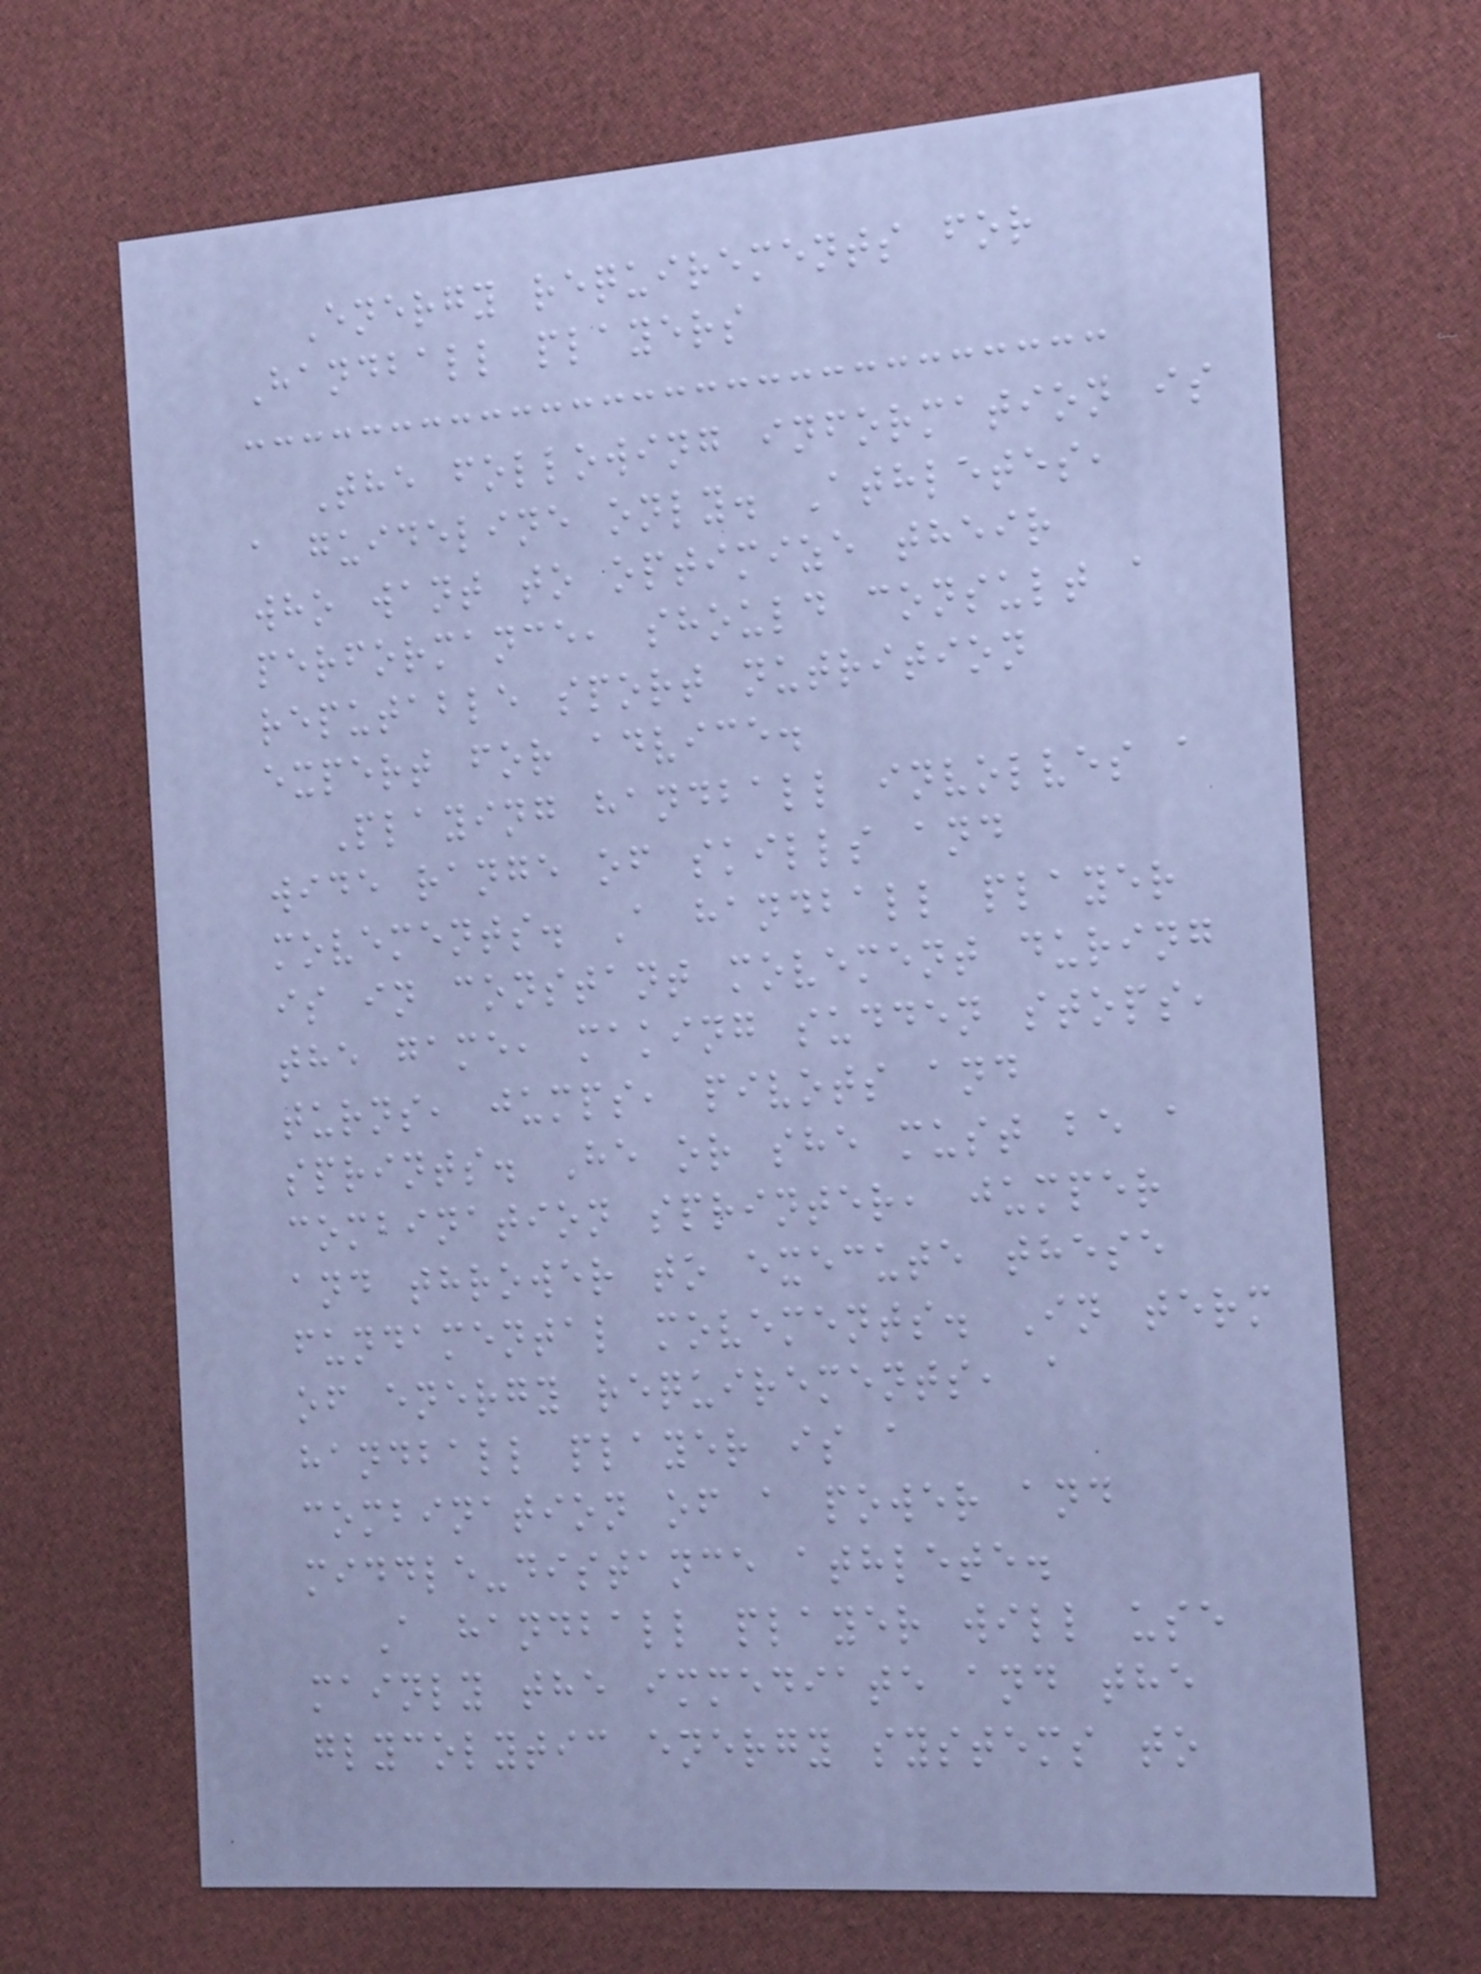Energy requirements for
Handball players
The following information is
a guideline only. Athletes,
who want to optimize their
performance, should consult a
reputable sport nutrition
expert for advice.
Playing handball involves a
wide range of skills and
movements. A handball player
is in constant movement during
the game, making sudden stops,
turns, jumps, pivots and
sprints. He or she must be a
combination sprinter, jumper
and thrower to execute these
fundamental movements. In term
of energy requirements, a
handball player is a
combination of a power and
middle-distance athlete.
A handball player will use
mainly the immediate and the
glycolytic energy systems to
